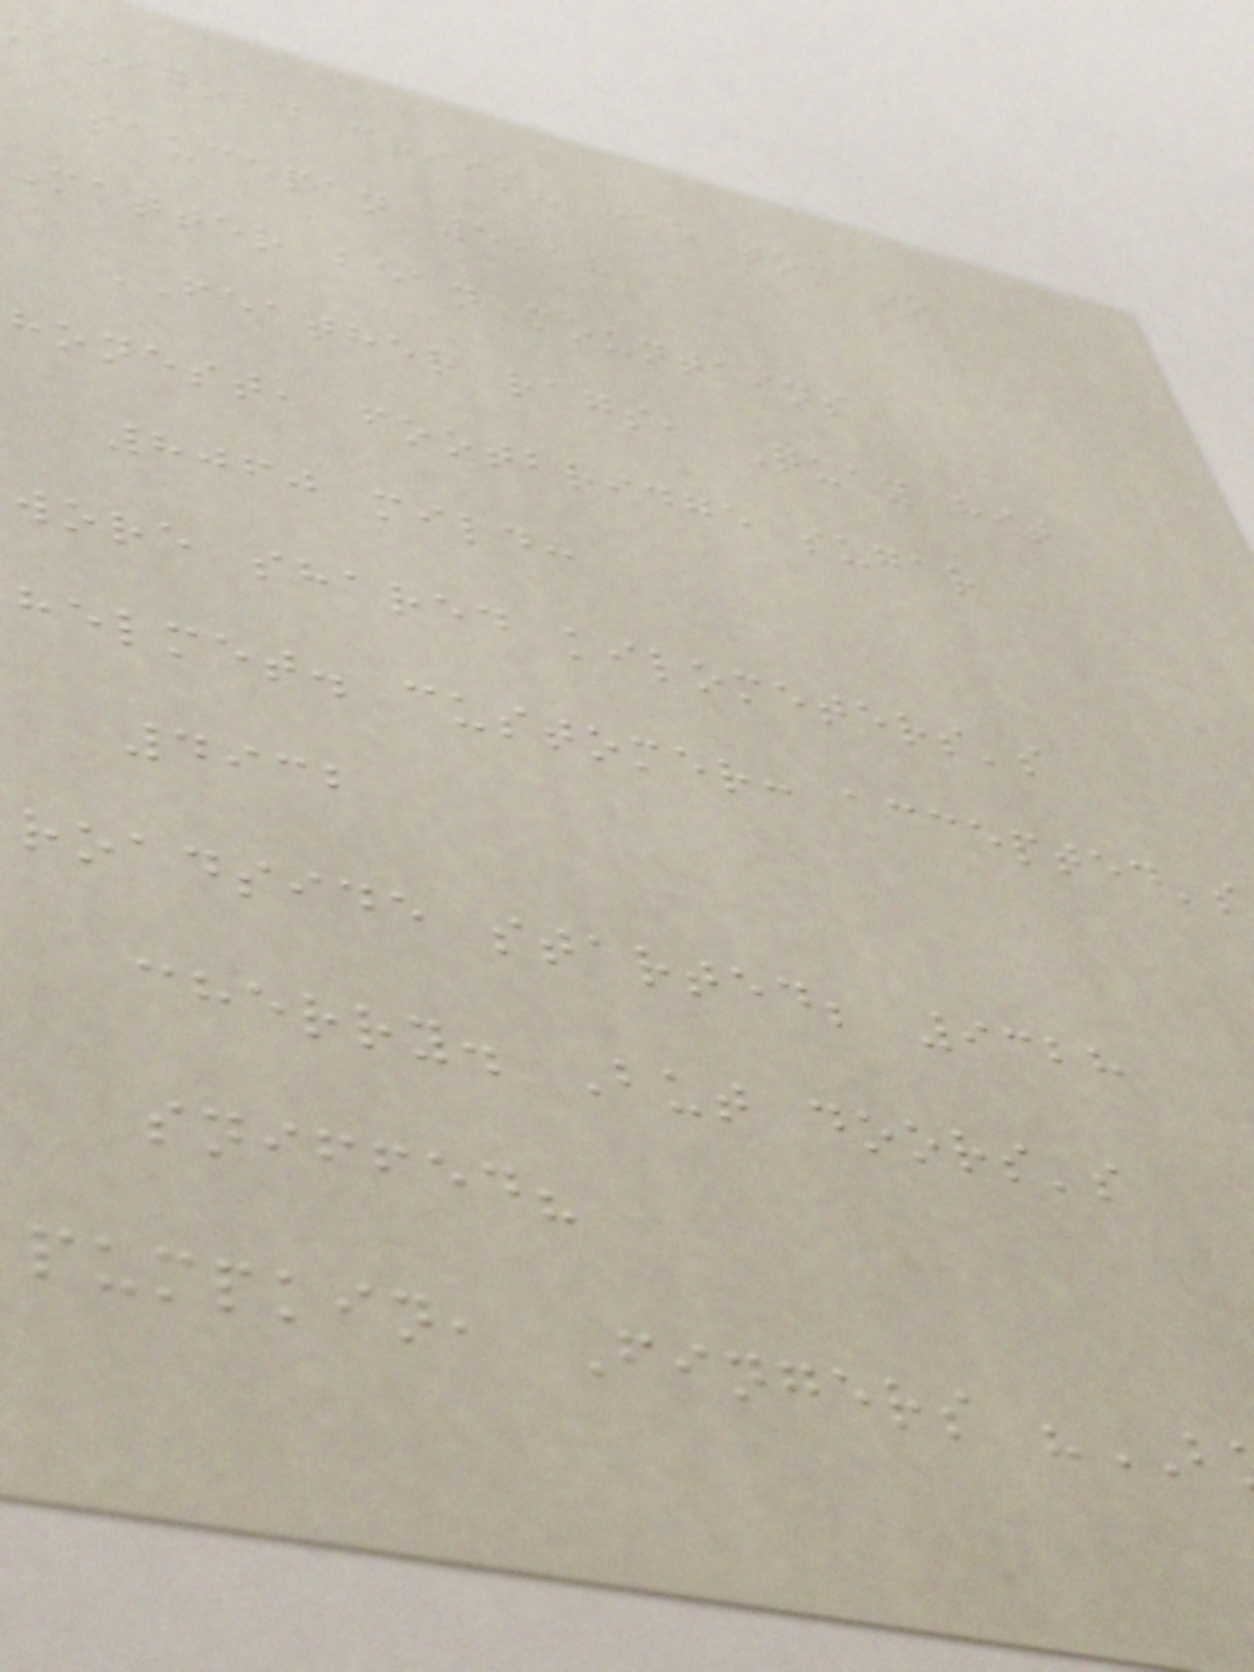marigold crisp? jar tomato
saucepan 5218
Matter bean mountains
FEATHER rags, Quay hit
honest, footbridge sugar
8060 mild:
wore shared kilometers's
helmet. customer: accepted's
4932
roadside started; 9328
cherry. But doors's
sniffed?
pumpkin, Fingers
